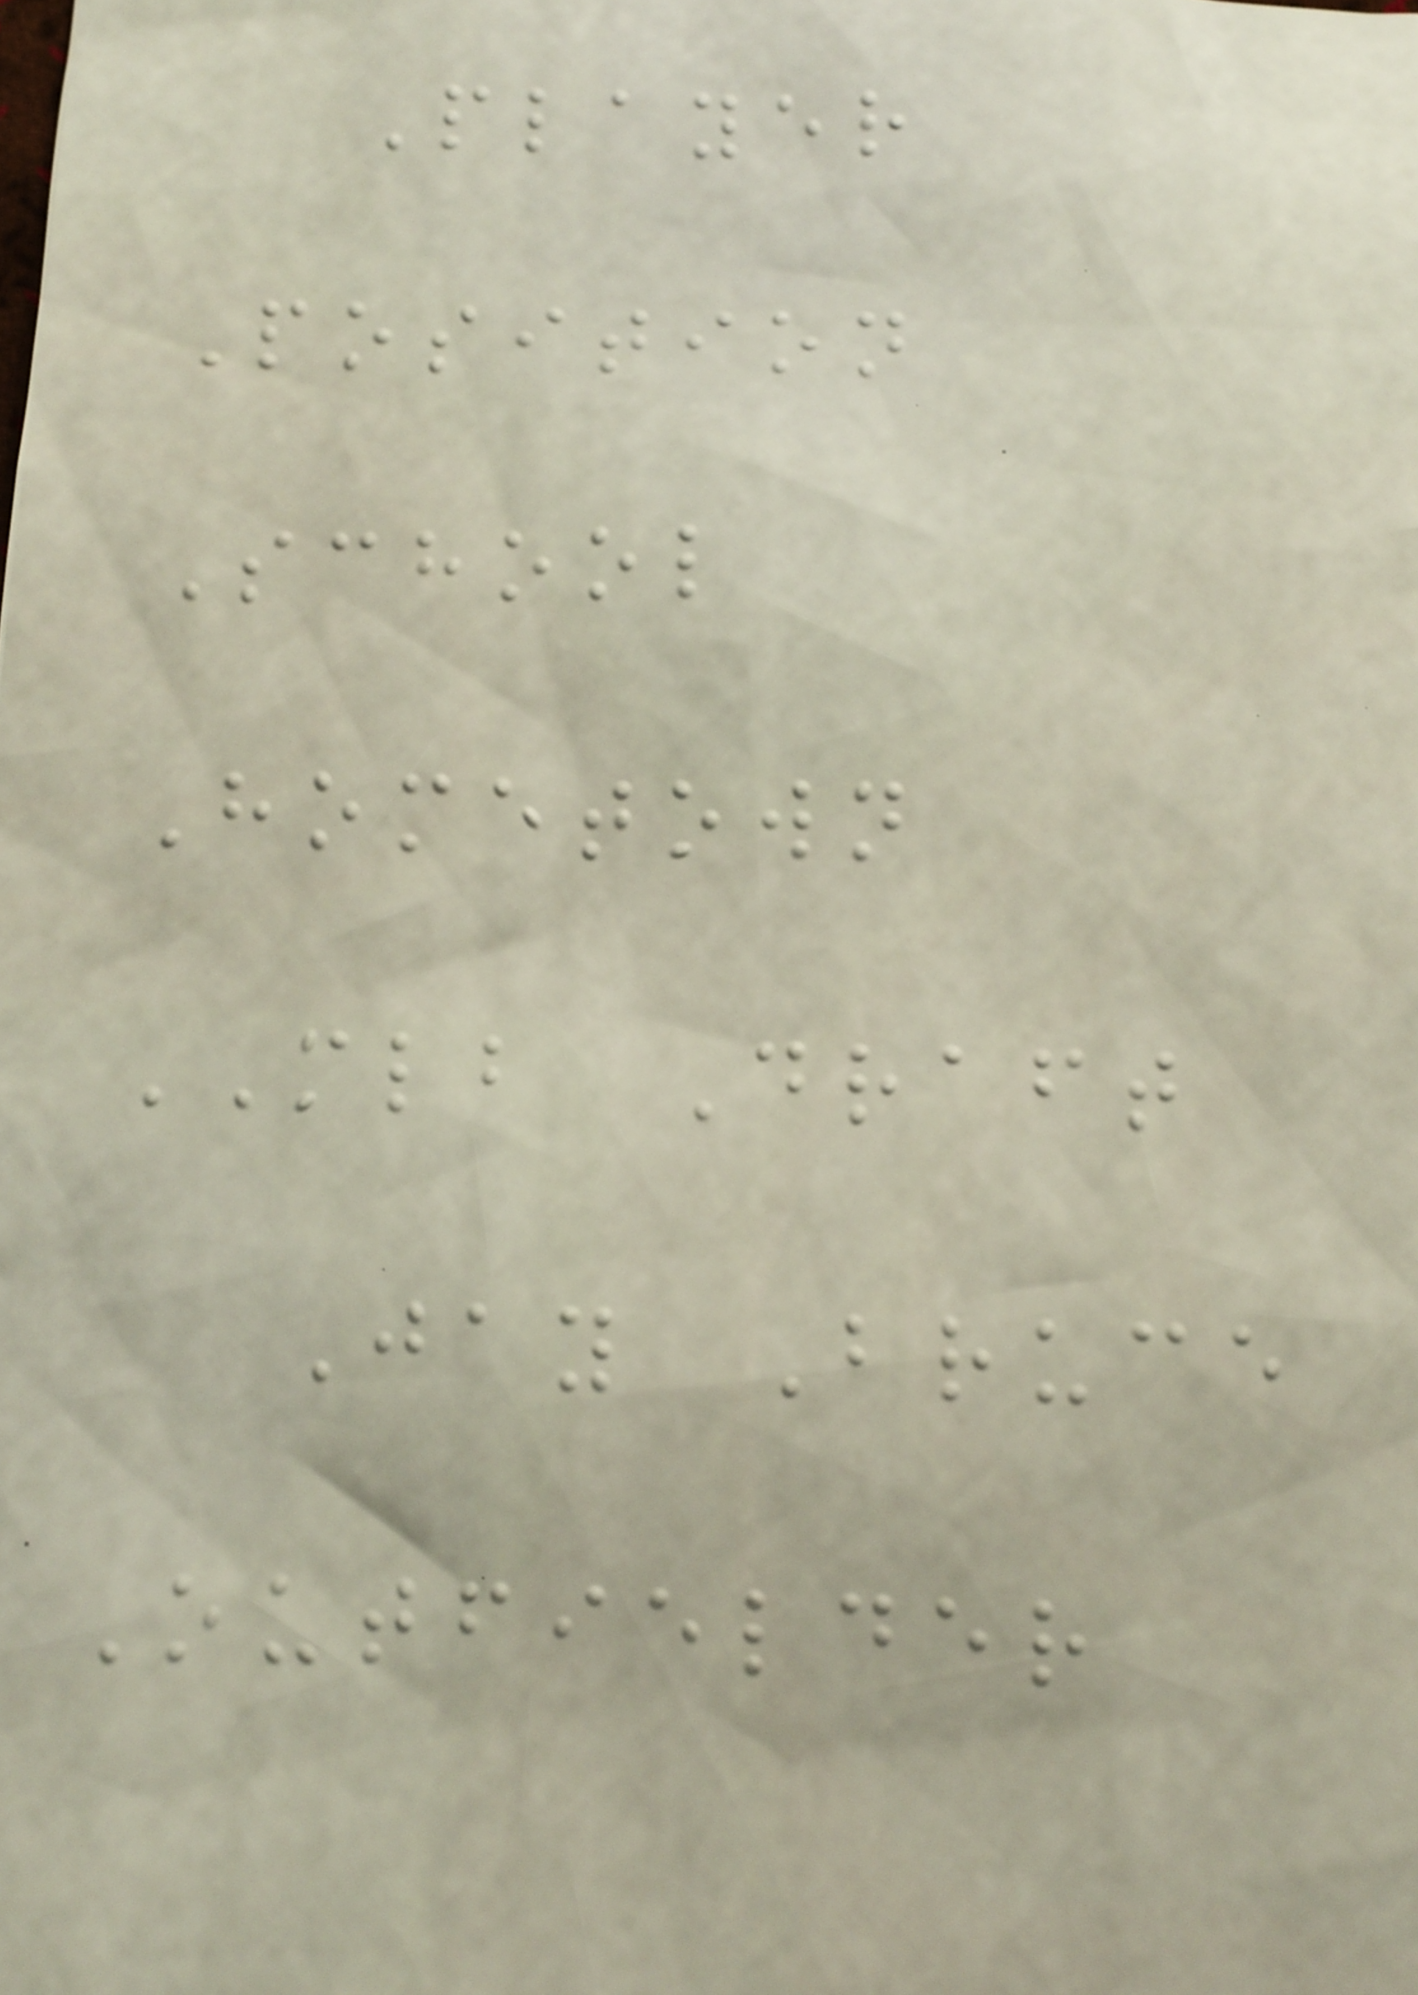Player
Position
School
Hometown
MLB Draft
Jay Bruce
Outfielder
